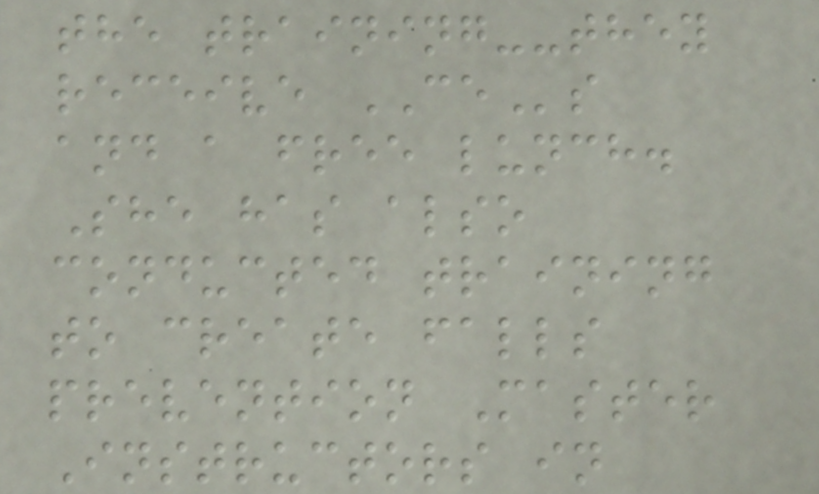the training--they
receive CEs
and a free lunch.
She has also
conducted training
to create falls
prevention Master
Instructors in
